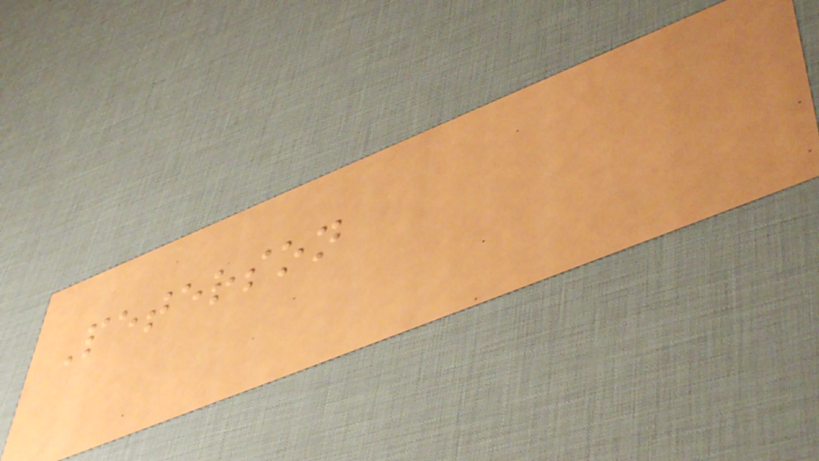Peterson
